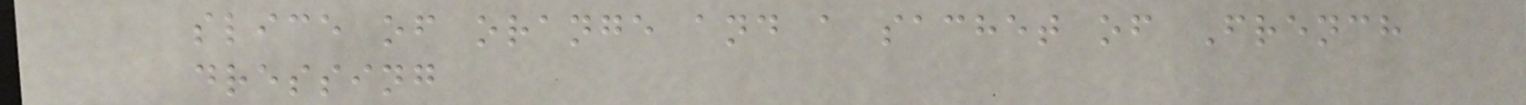slice of orange and a sachet of French
dressing
